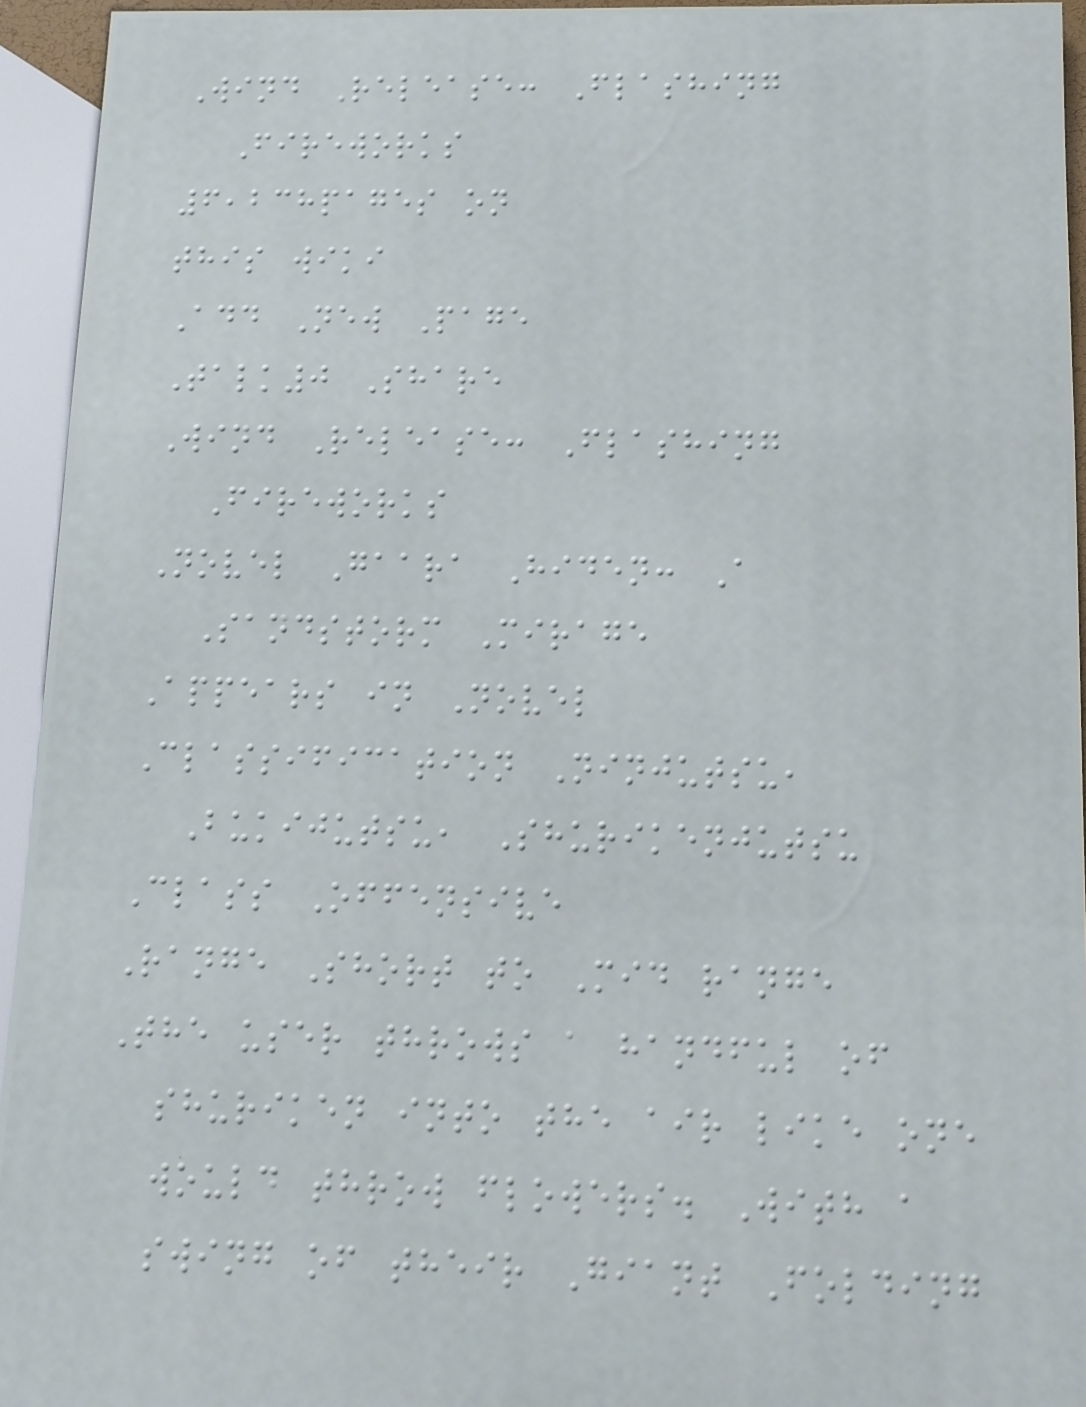Wind Release: Flashing
Fireworks
6,238pages on
this wiki
Add New Page
Talk0 Share
Wind Release: Flashing
Fireworks
Novel Gaara Hiden: A
Sandstorm Mirage
Appears in Novel
Classification Ninjutsu,
Bukijutsu, Shurikenjutsu
Class Offensive
Range Short to Mid range
The user throws a handful of
shuriken into the air like one
would throw flowers. With a
swing of their Giant Folding
